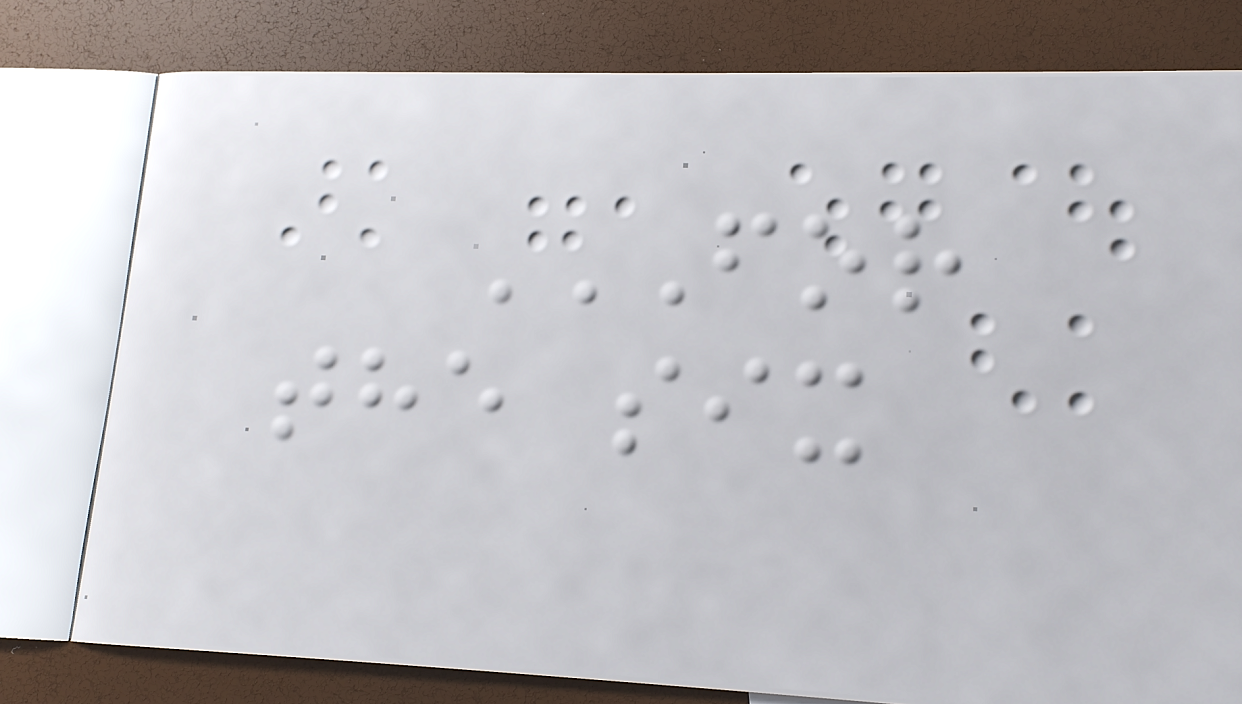FOR
THE SIX
